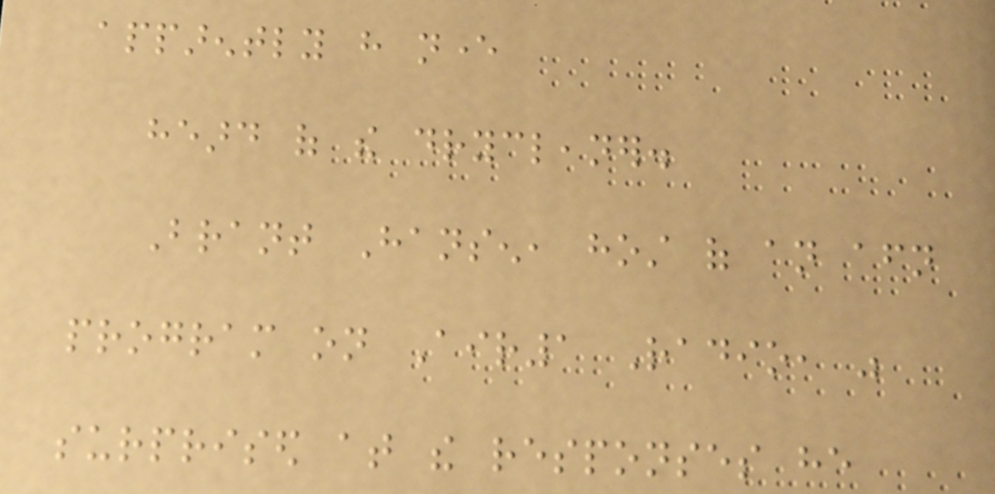apparently have never
heard of the drycleaner.
Brant Hansen, host of an afternoon
program on Air1 Radio, was
surprised at the responses he
